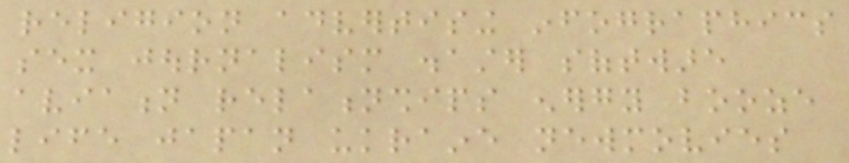religion advertising infographics
sex journalism disaster software
aviation relationships energy booze
life japan ukraine newmovies
